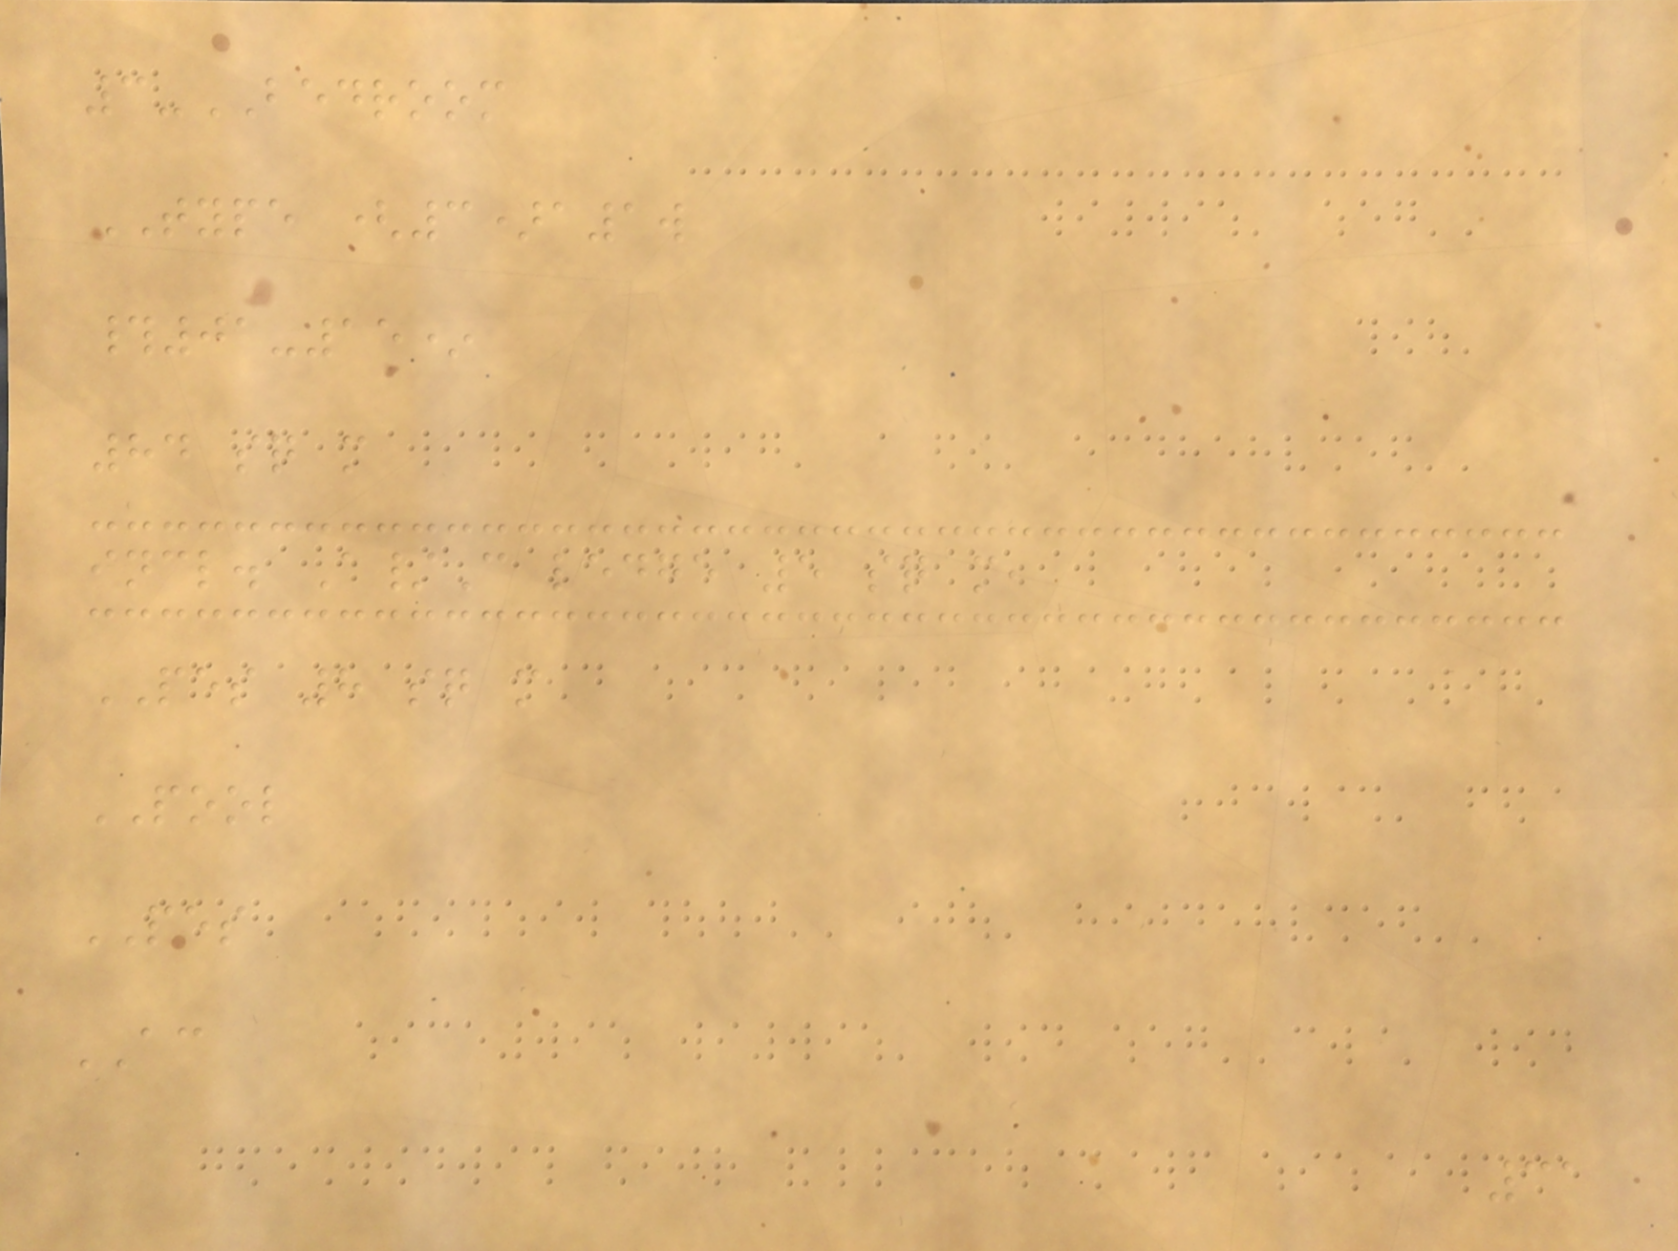3-BEDROOM
TYPE (3)a1w
#01-15*
84 sq m
incl. A/C ledge 5 sq m,
PES 8 sq m
POOL
PES
AC
31
